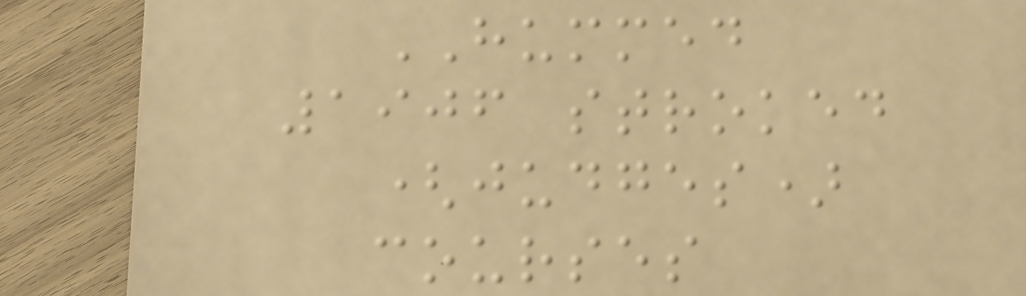HUMMED
1906 stroked
(judges)
courses
